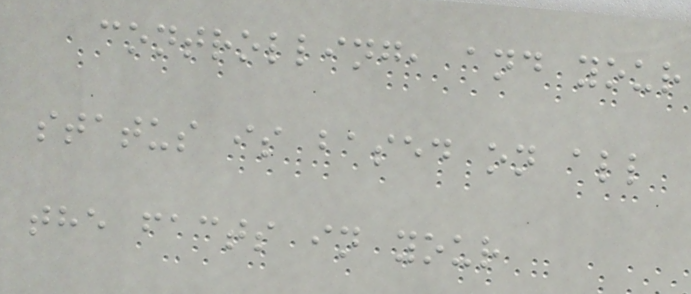controlling, and your
status is based on all
the facts in your
